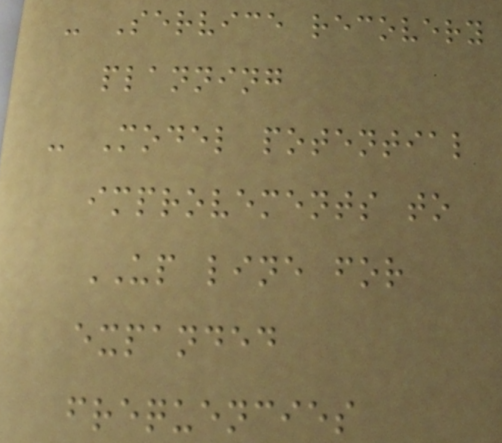- Service recovery
planning
- Model potential
improvements to
UP line for
expanded
frequencies
